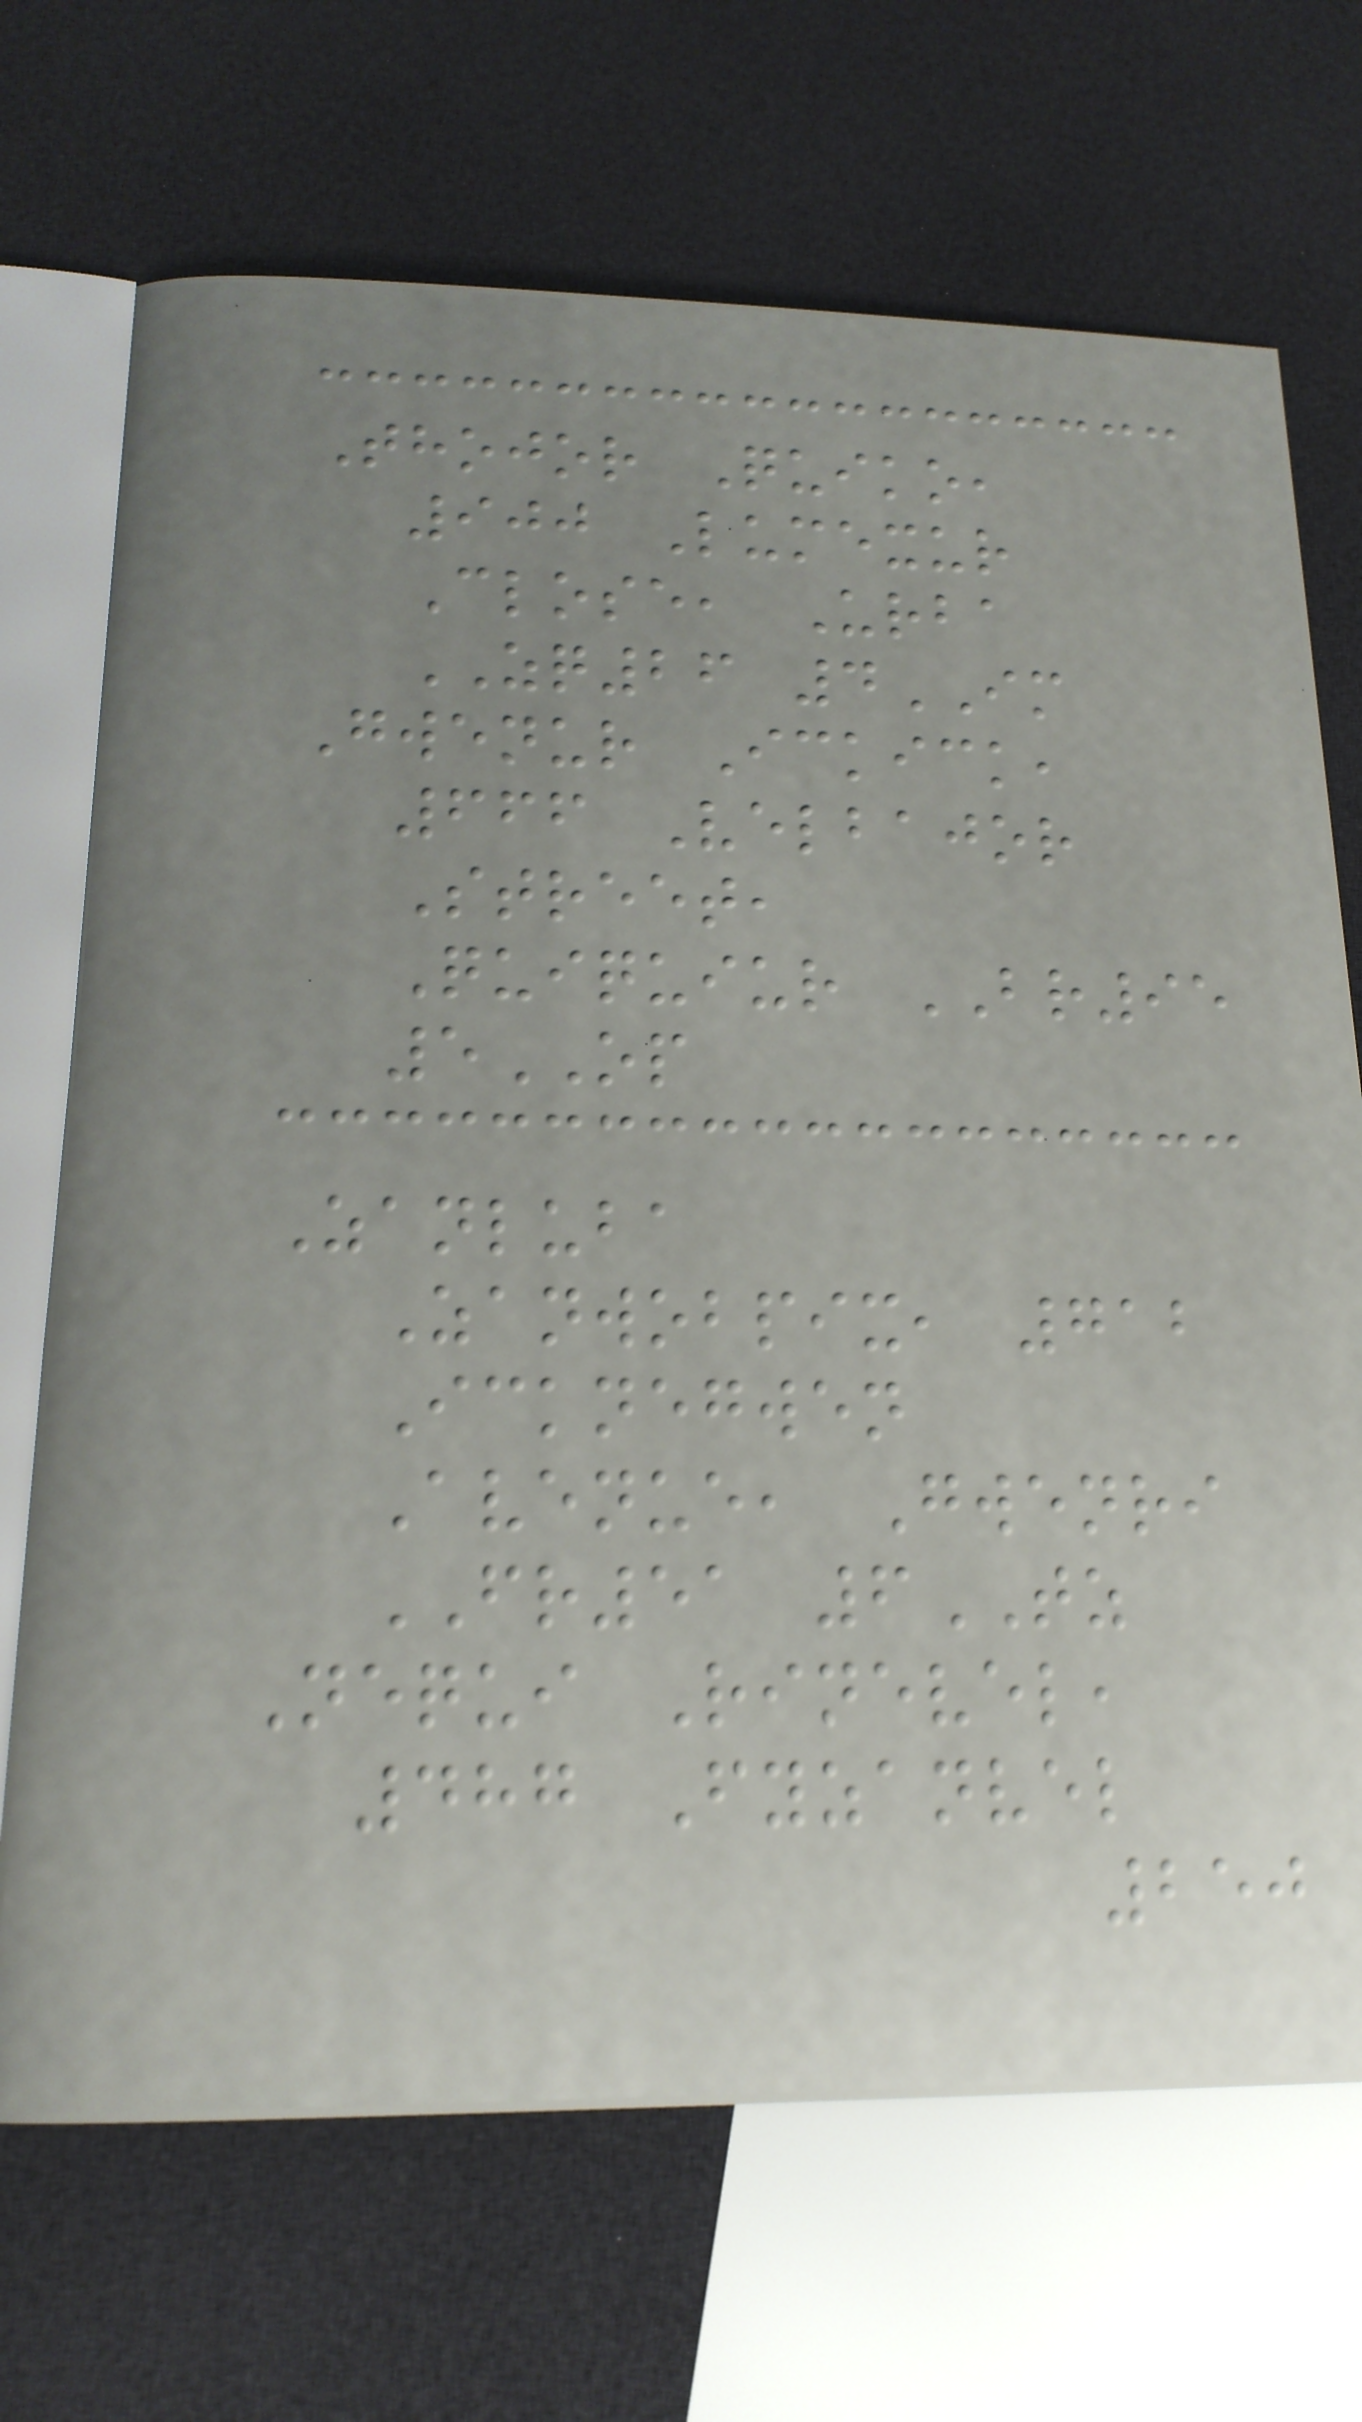Thojor Quiko,
900 Lumexur
Close, Urba
ZQ26 4IM
Gwenur Ickick,
666 Velbajor
Street,
Quiquiur BR95
5OP
Zanluba
Zanwobpix, 712
Icknegwen
Avenue, Gwenri
FR51 6TZ
Nequi Rinevel,
487 Fyzanvel
250
